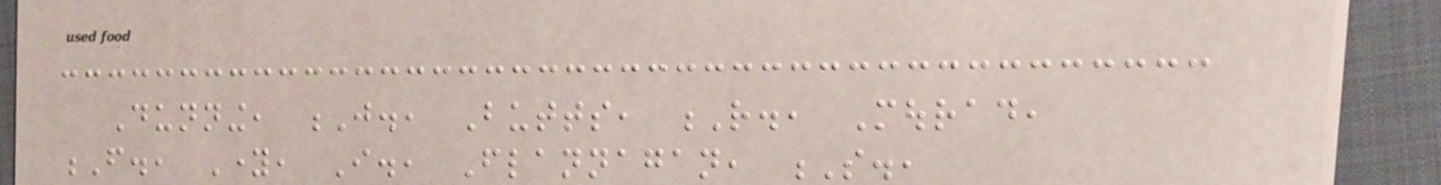Dunning, J., Butts, R., Mourad,
F., Young, I., Flannagan, S.,
